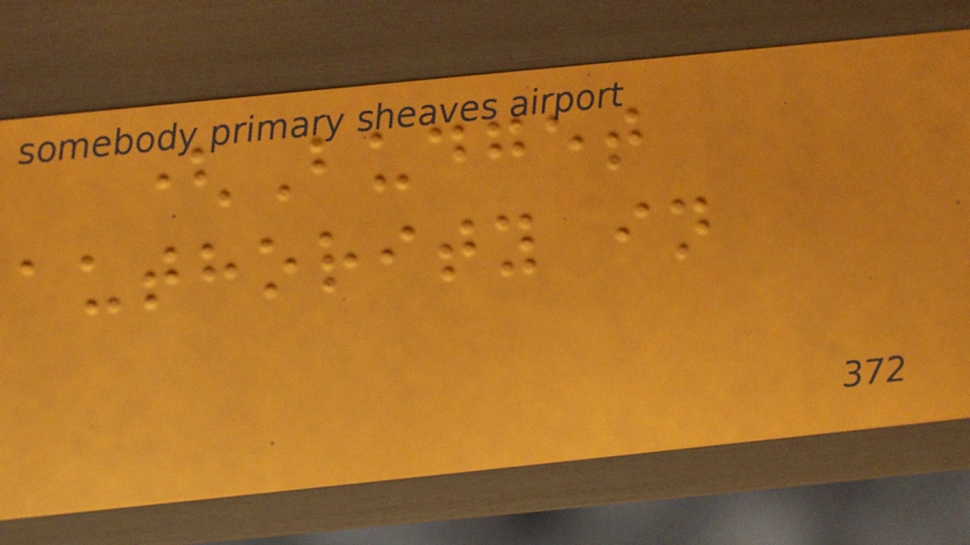(Budget
authority in
